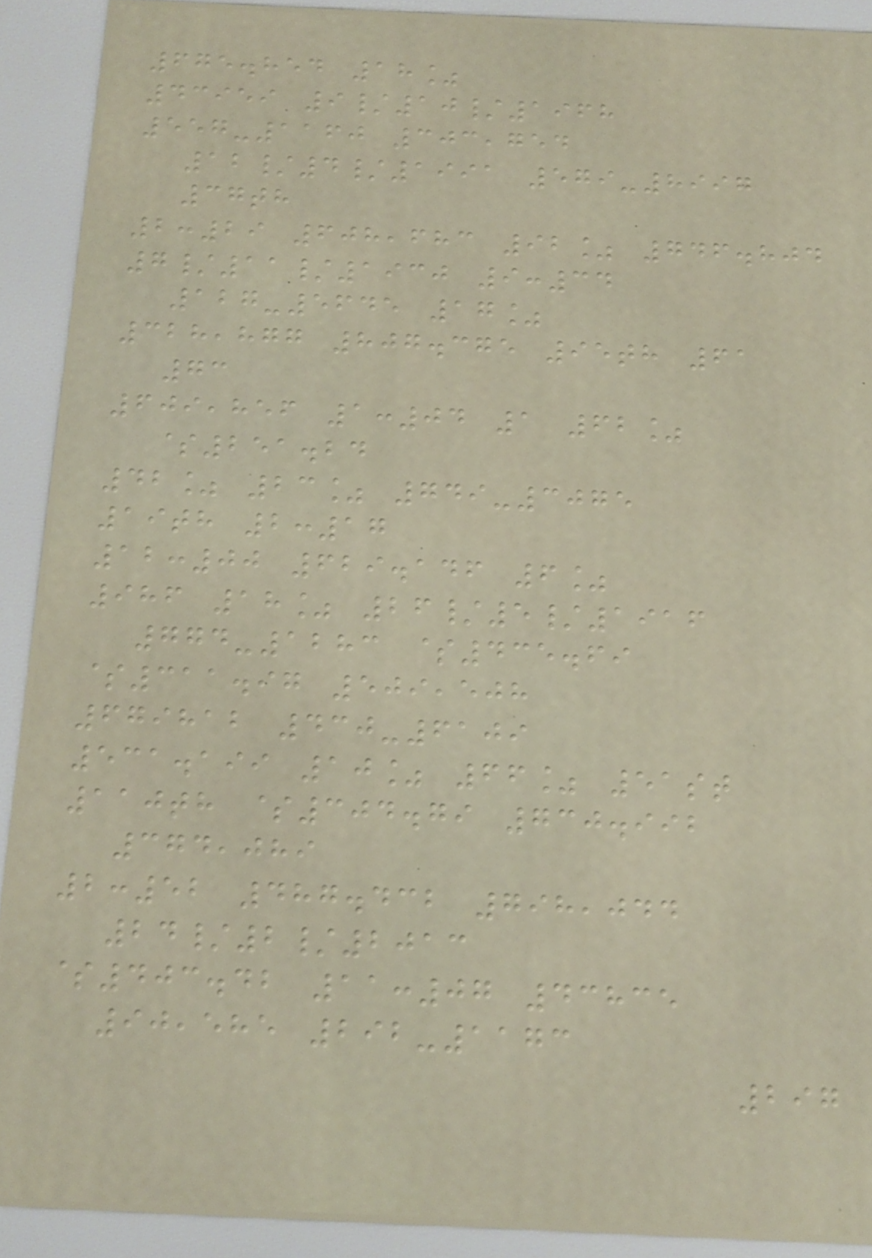675.854 18%
43959 9/10/1968
557-1160 303,754
12/4/1991 579-8997
37th
2:29 608,683 92% 746.804
7/11/1930 9:34
127-5645 17%
328,877 807.375 95th 61
73
609,856 1:04 1 62%
$251.24
42% 23% 749-3075
19th 2:17
12:00 629.146 6%
986 18% 26/5/1916
774-1283 $435.69
$311.97 509,508
679812 430-6109
531.199 10% 66% 51st
110th $304.79 730.992
374,089
2:52 487.432 798,044
24/2/2013
$403.42 11:07 43835
90,585 292-1173
297
